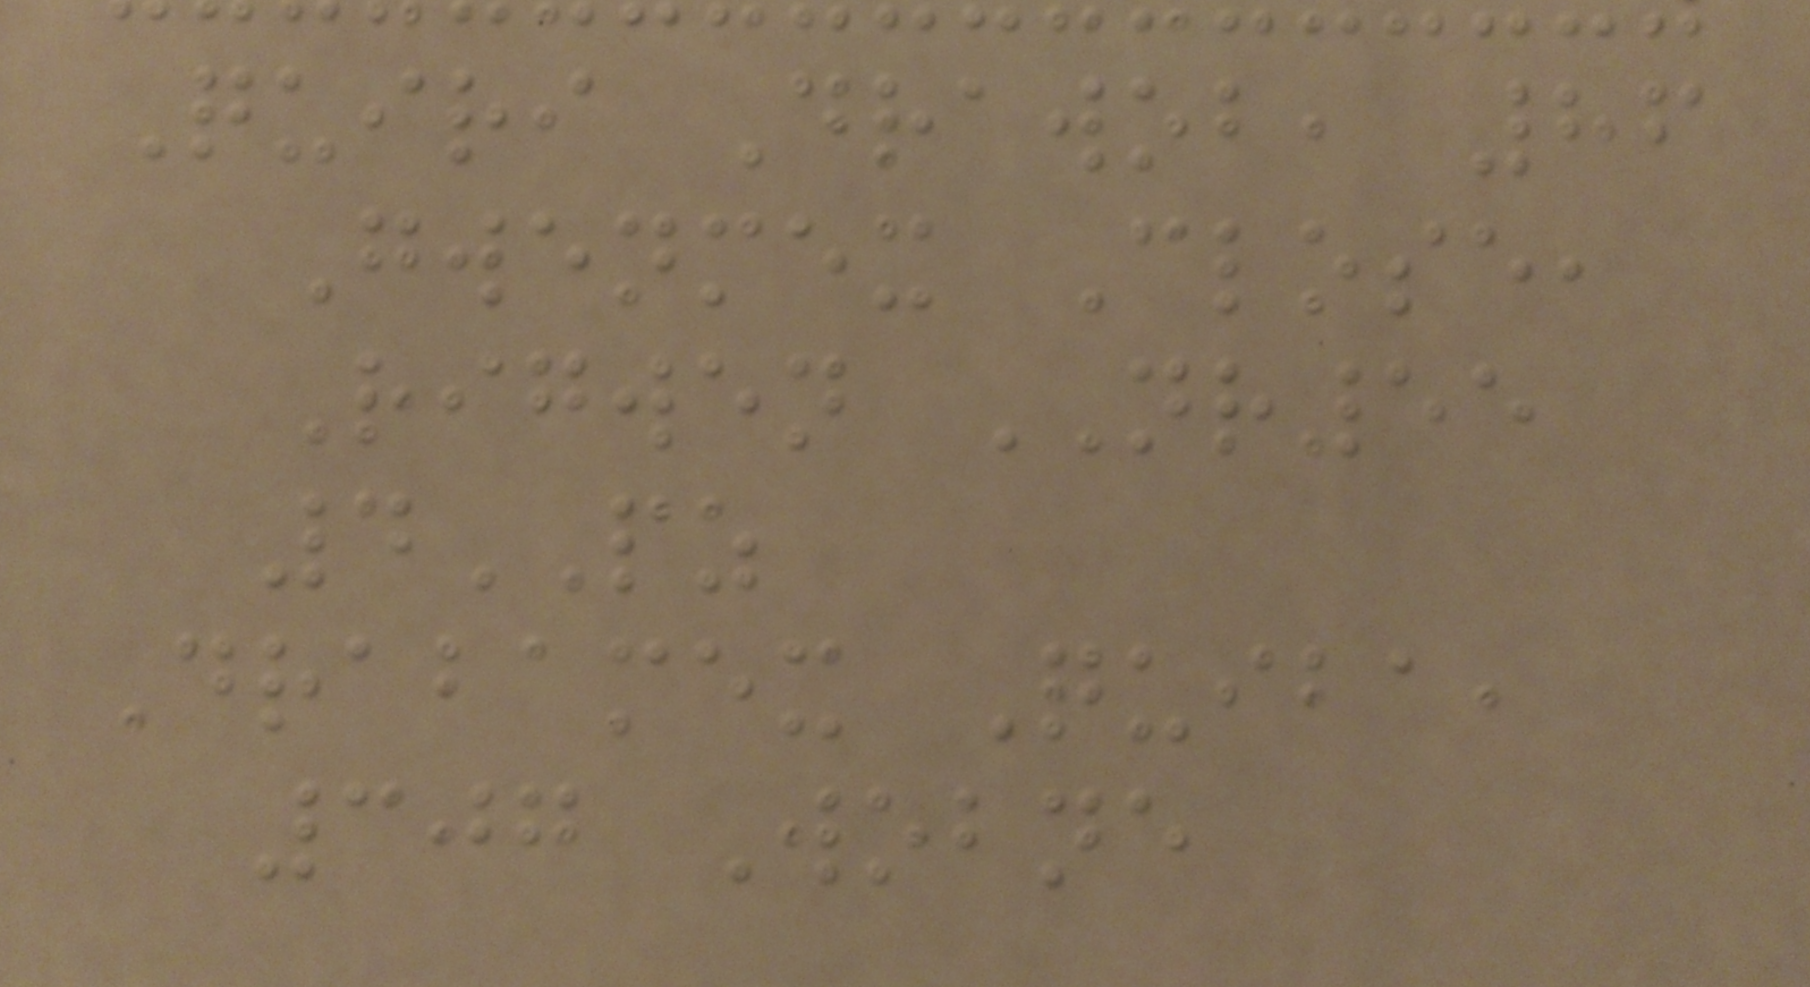Quiri Drawob, 86
Gwenmex Close,
Rigwen NR55
4PZ
Drabamex Quiba,
307 Wobne
